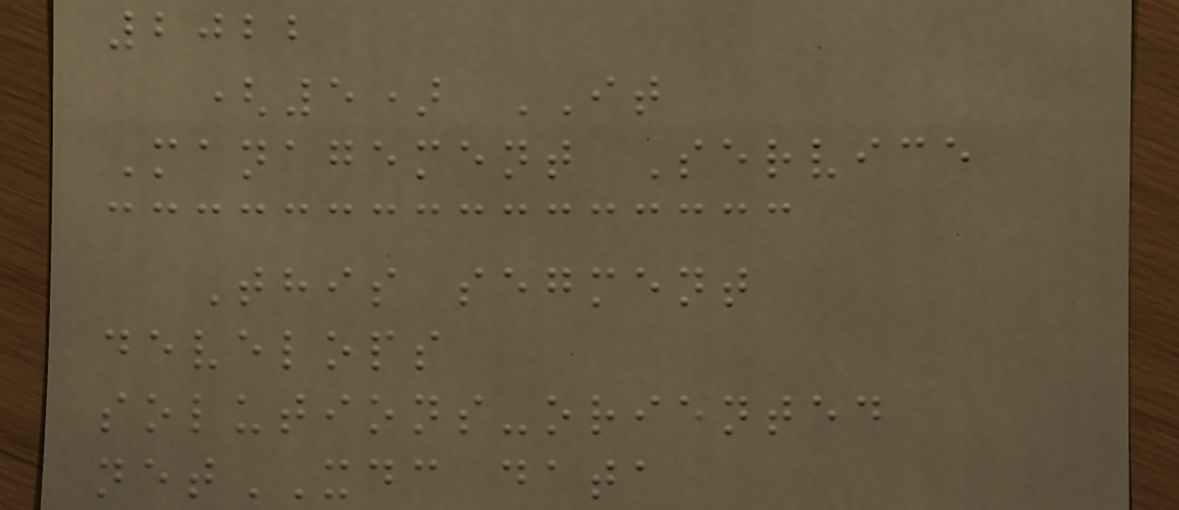2022
(5) IT
Management Service
This segment
develops
solutions-oriented
netXDC data
